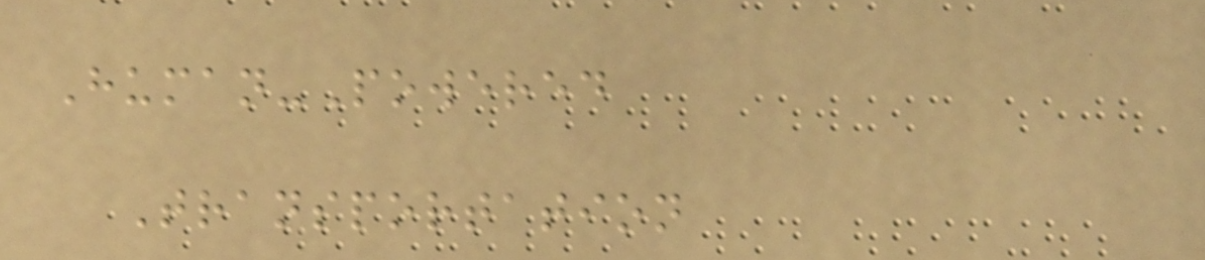Human-Powered
Transportation
